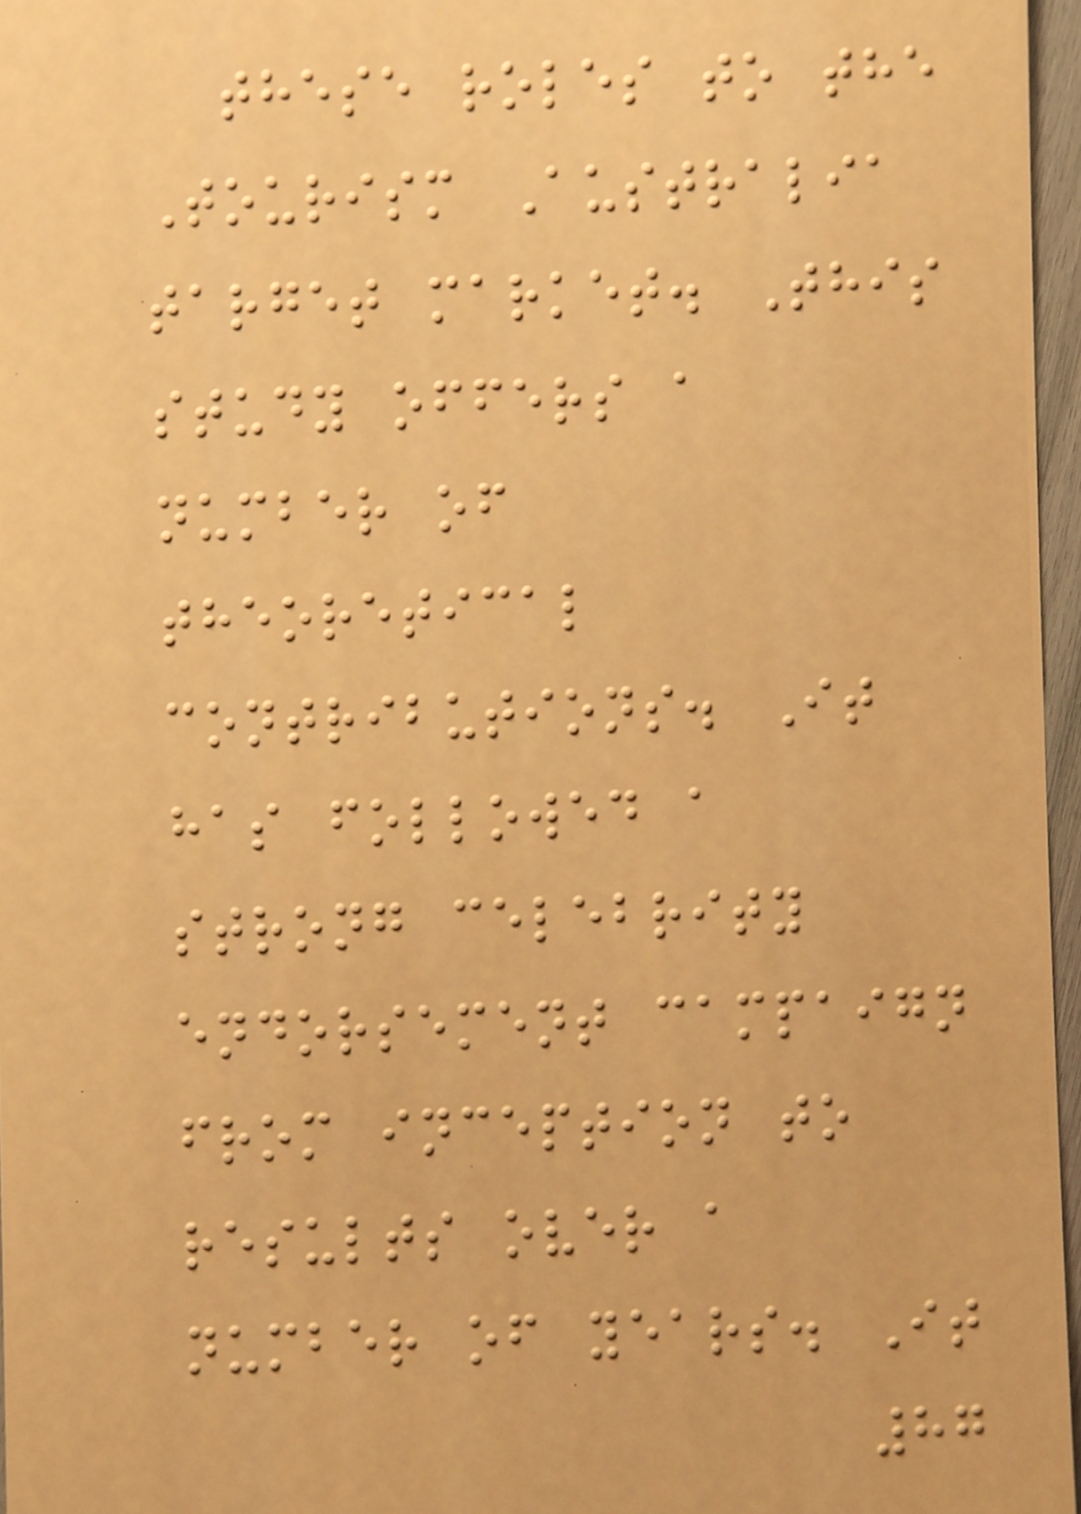these roles to the
Tourism Australia
target market. This
study offers a
number of
theoretical
contributions. It
has followed a
strong celebrity
endorsement campaign
from inception to
results over a
number of years. It
87
